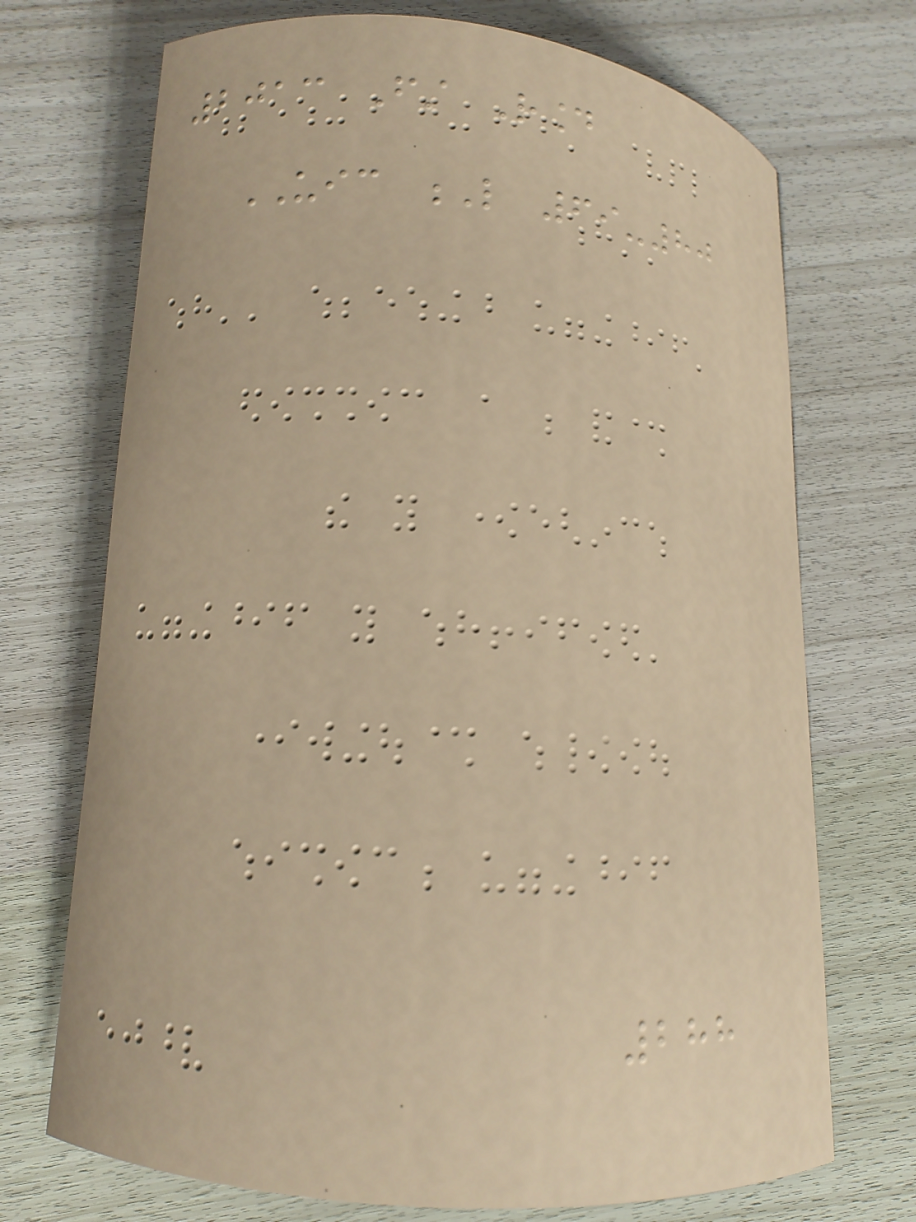2013 First Round
UIC L 69-80
288
